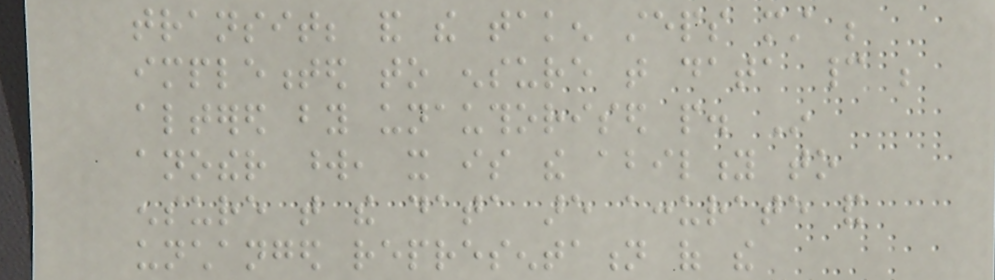transit; and the taken steps must be
implemented to ensure that data cannot be
altered by unauthorised people. In
another word, it is the ability to
ensure that the data are accurate and
unchanged representation of the
